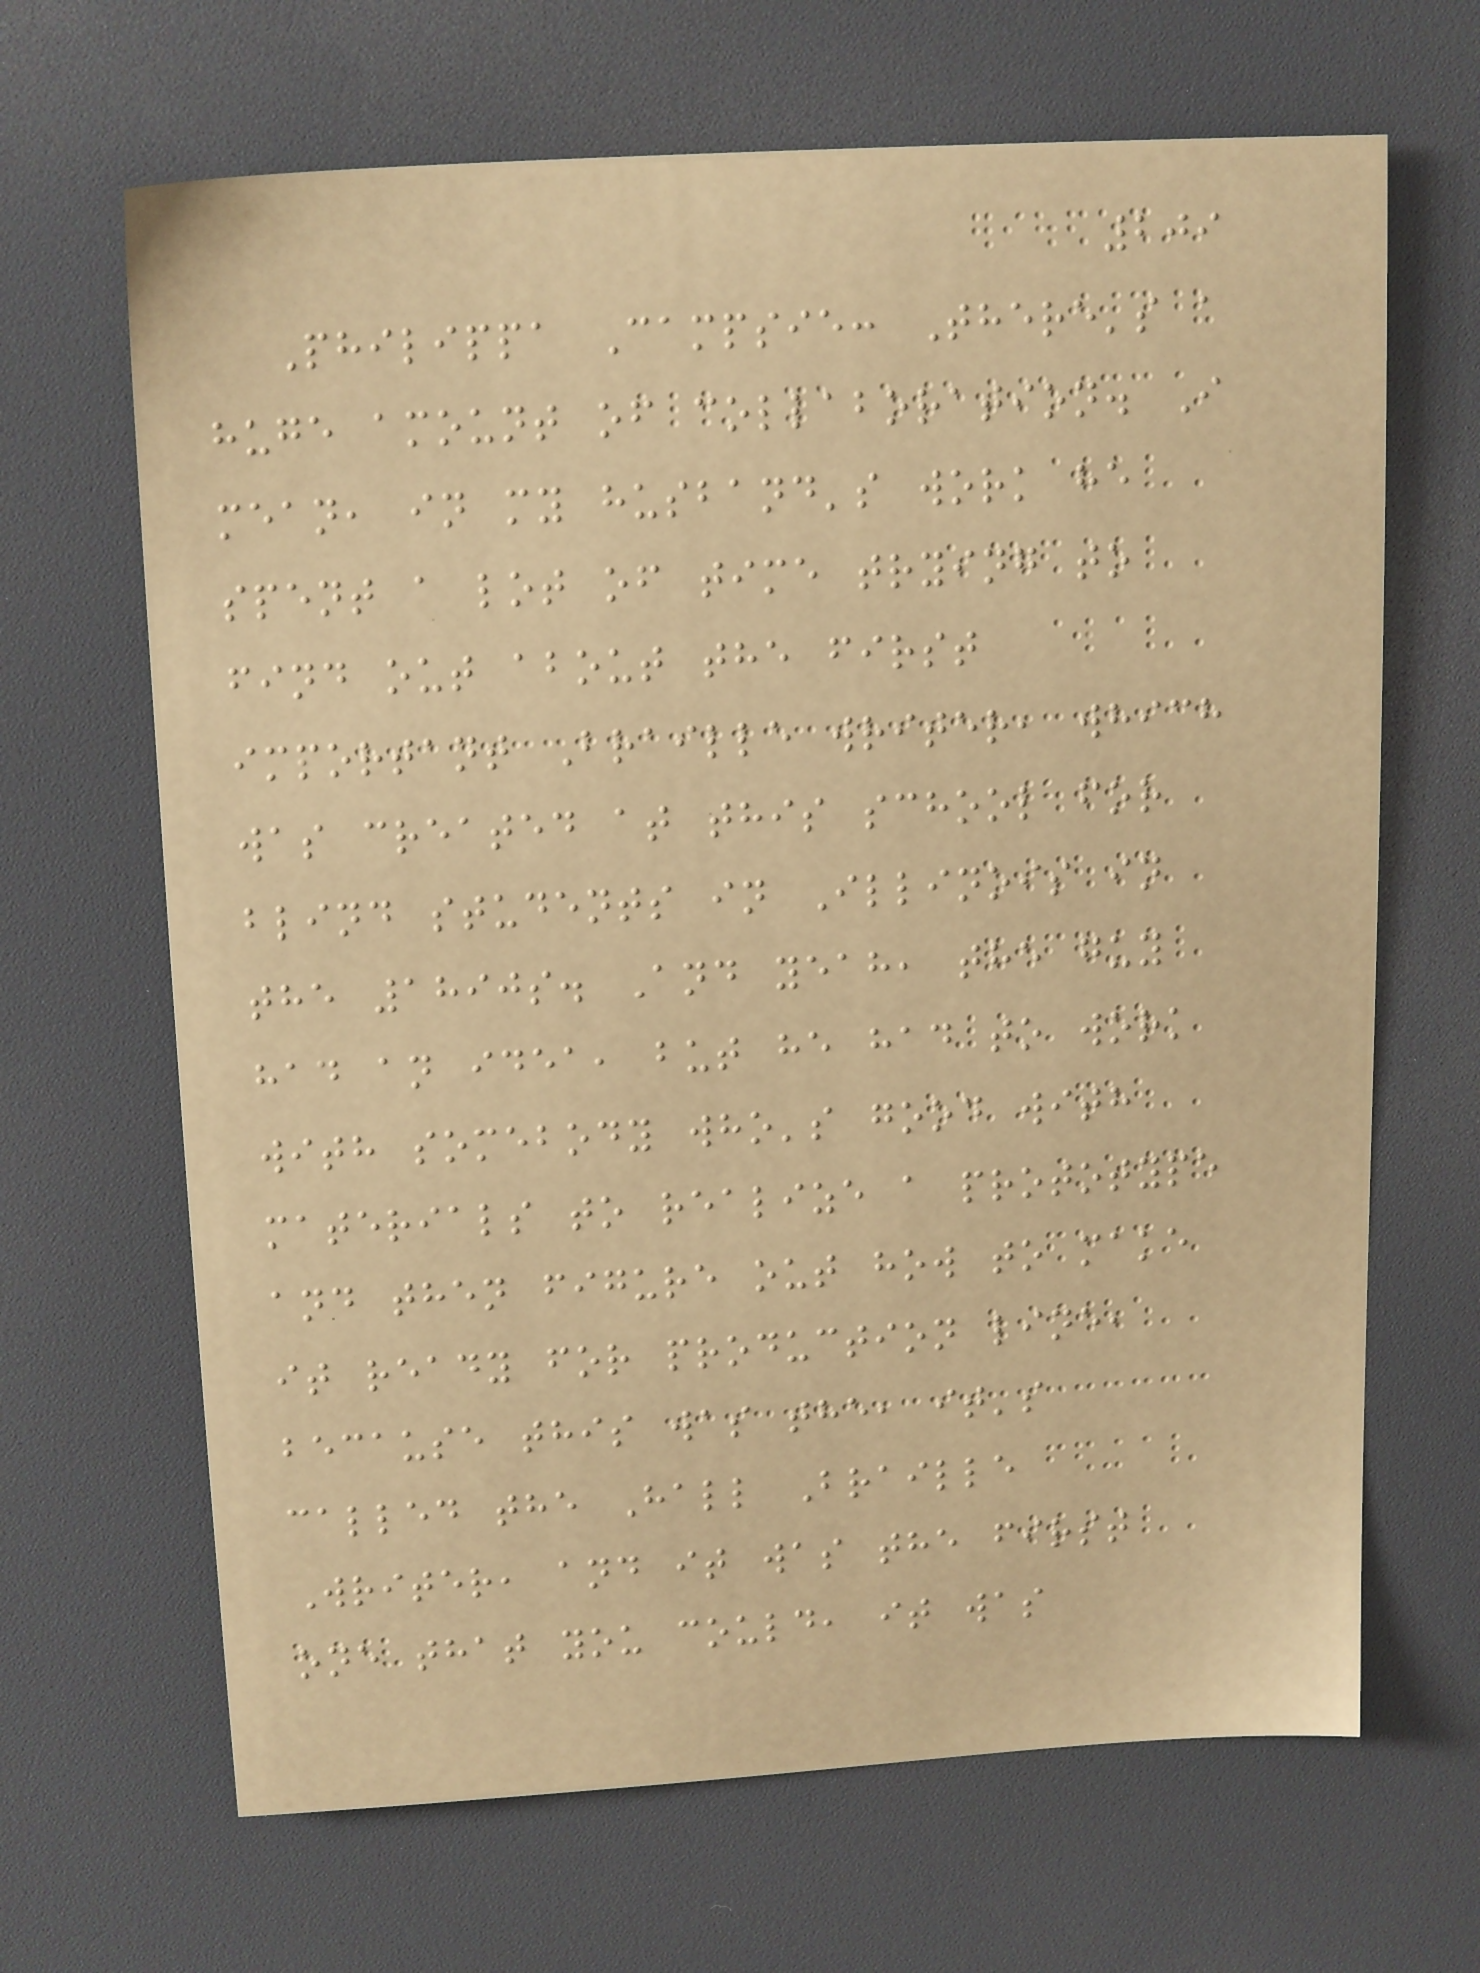209
Philippa Campsie: There's a
huge amount of collaboration. I
mean, in my husband's work he
spent a lot of time trying to
find out about the first
important Braille writer, which
was created at this school for
blind students in Illinois in
the 1890s. And yeah, the guy
had an idea, but he had to work
with somebody who's good with
materials to realize a prototype
and then figure out how to make
it ready for production line,
because this was the, it's
called the Hall Braille
Writer, and it was the first
one that you could, it was
